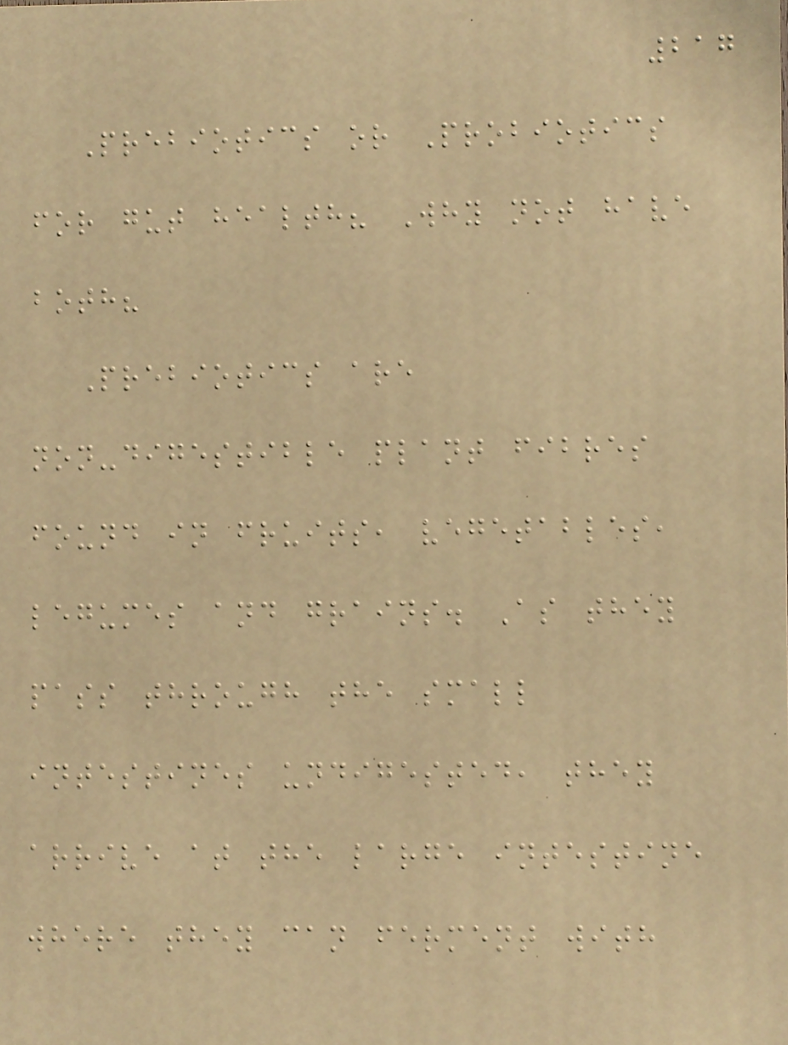217
Prebiotics or Probiotics
for gut health? Why not have
both?
Prebiotics are
non-digestible plant fibres
found in fruits, vegetables,
legumes and grains. As they
pass through the small
intestines undigested, they
arrive at the large intestine
where they can ferment with
